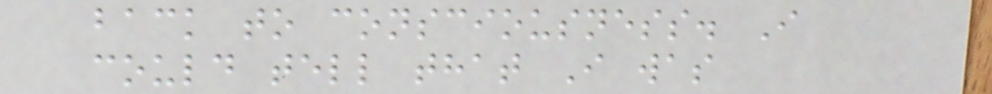back to consciousness. I
could tell that I was
